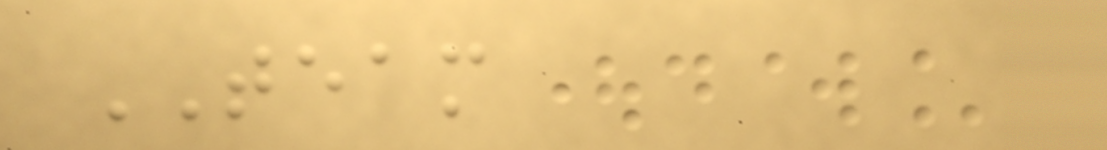TEAM
